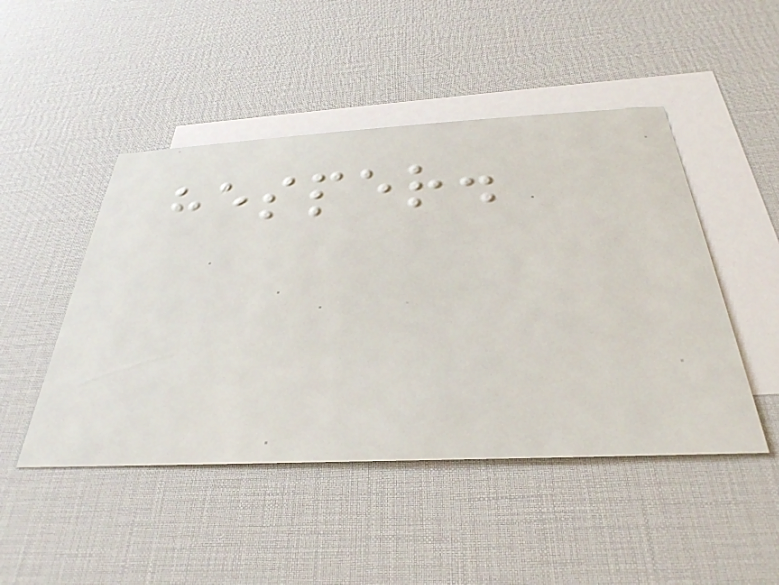hesper.
